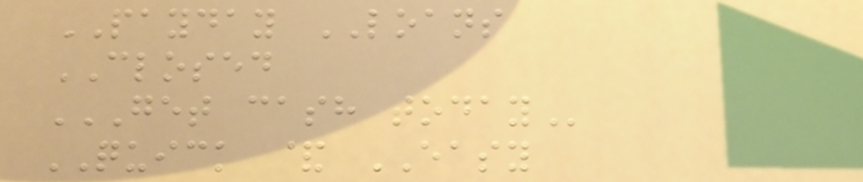PAYDAY LOANS
CLOSED
GET CASH TODAY
QUICK & EASY
